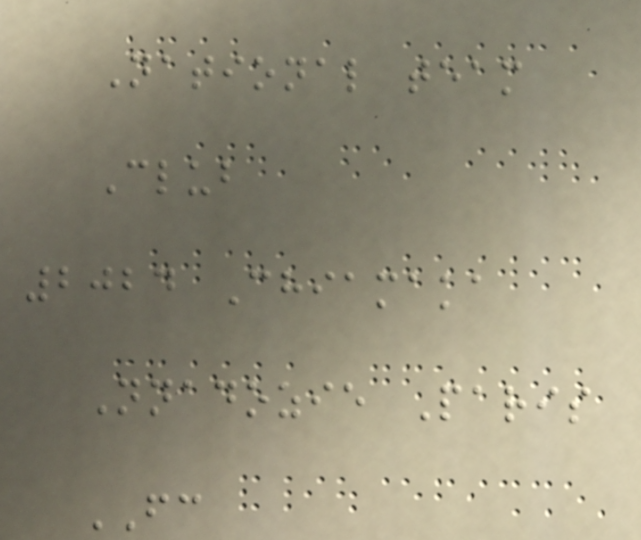National team
Club
2024 Chiamaka
Nnadozie Paris
FC
